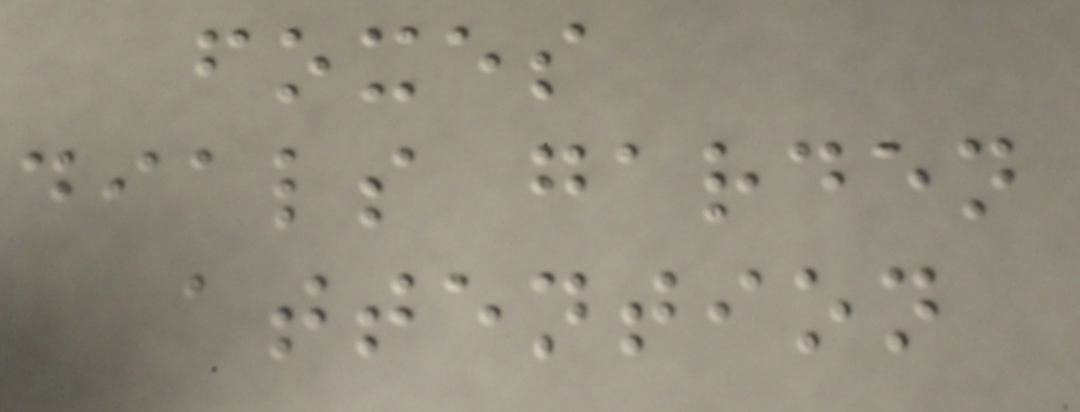foxes
dials garden
attention
